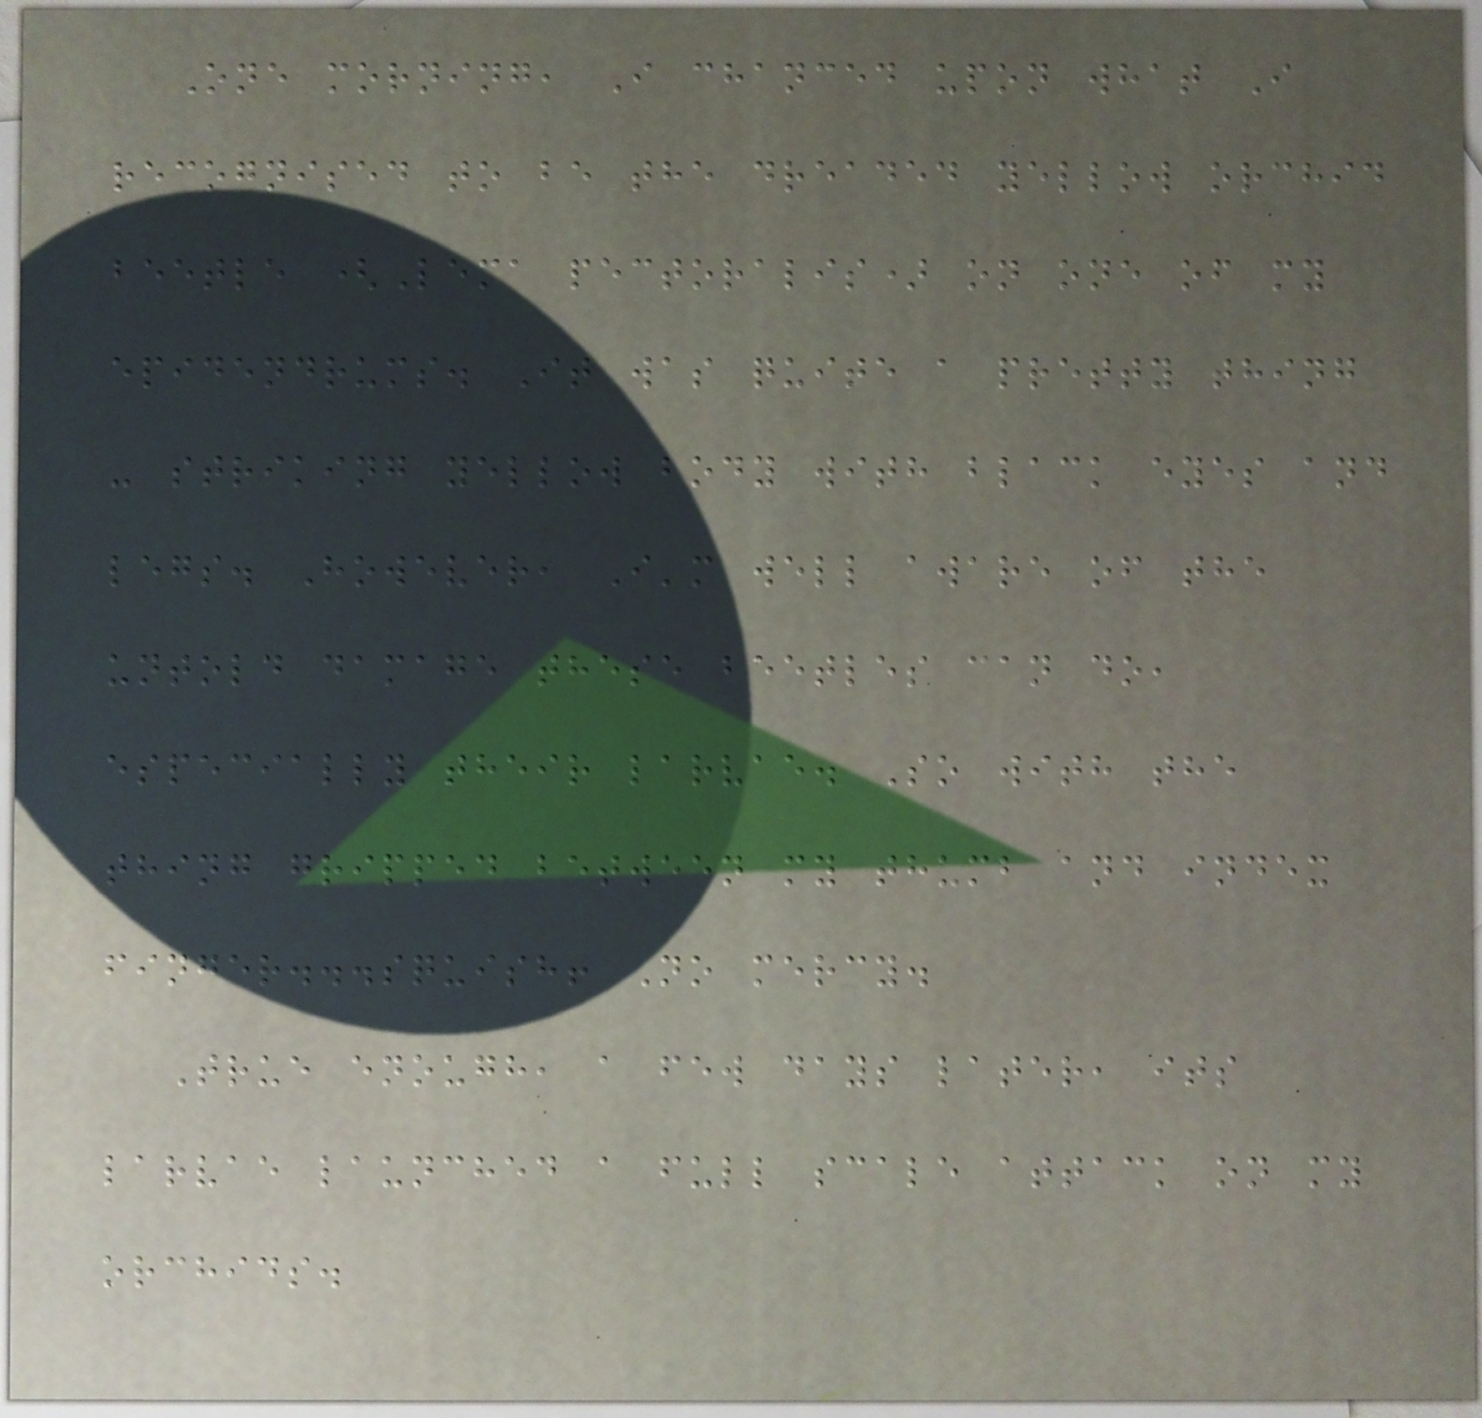One morning, I chanced upon what I
recognised to be the dreaded yellow orchid
beetle (Lema pectoralis) on one of my
epidendrums. It was quite a pretty thing
- striking yellow body with black eyes and
legs. However, I'm well aware of the
untold damage these beetles can do,
especially their larvae. So with the
thing gripped between my thumb and index
finger...squish! No mercy.
True enough, a few days later, its
larvae launched a full scale attack on my
orchids.
